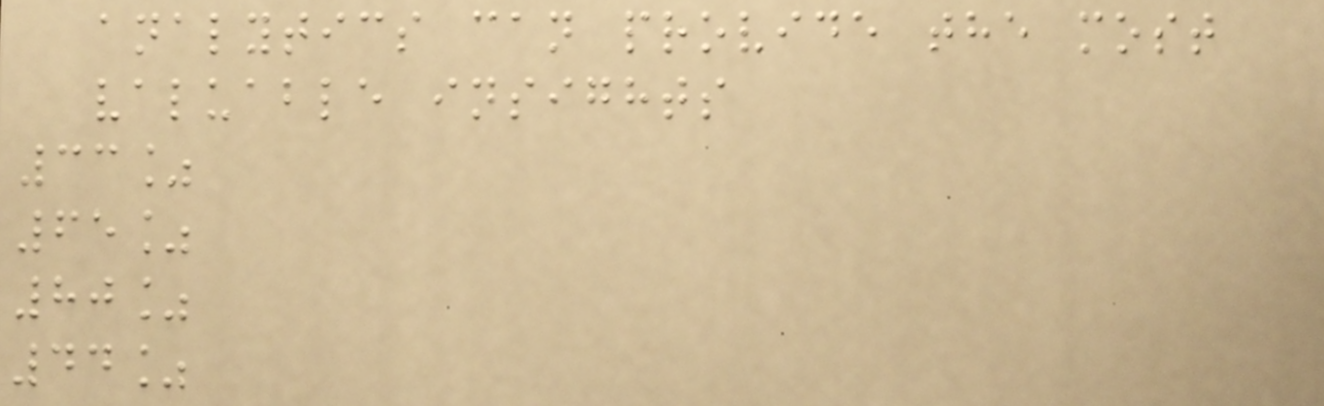analytics can provide the most
valuable insights
33%
65%
80%
44%
